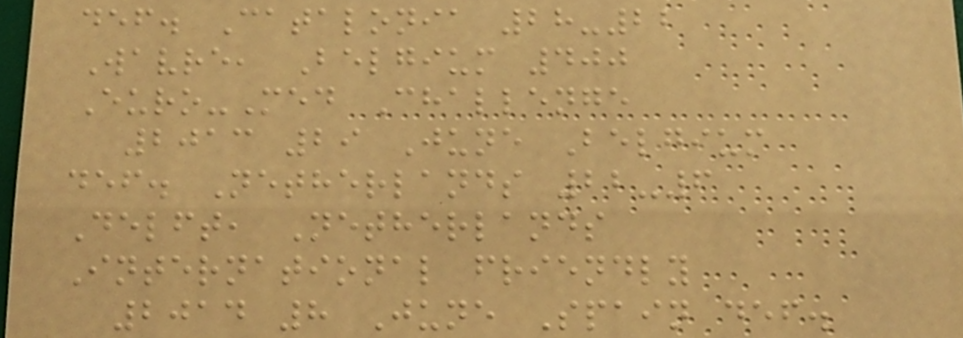def. Catalonia 28-22
Wavre, Belgium 400
Euro-Med Challenge
2013 29 June Belgium
def. Netherlands 22-6
Delft, Netherlands
International friendly
2014 8 June Spain def.
